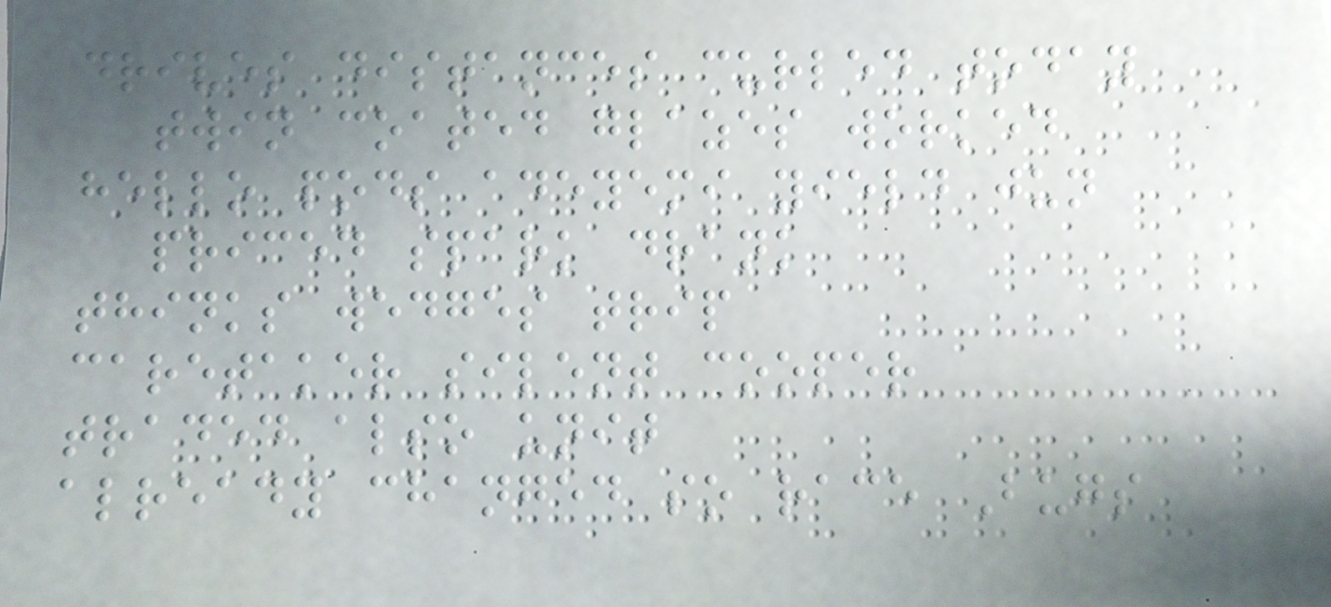drives distances curled today
twin coated glazes worked
hello pods adeyemi yield jun
priced spark drank
thinks wedges trip
caretaker silent cooper
traded also unit
already changed so race Bugs
